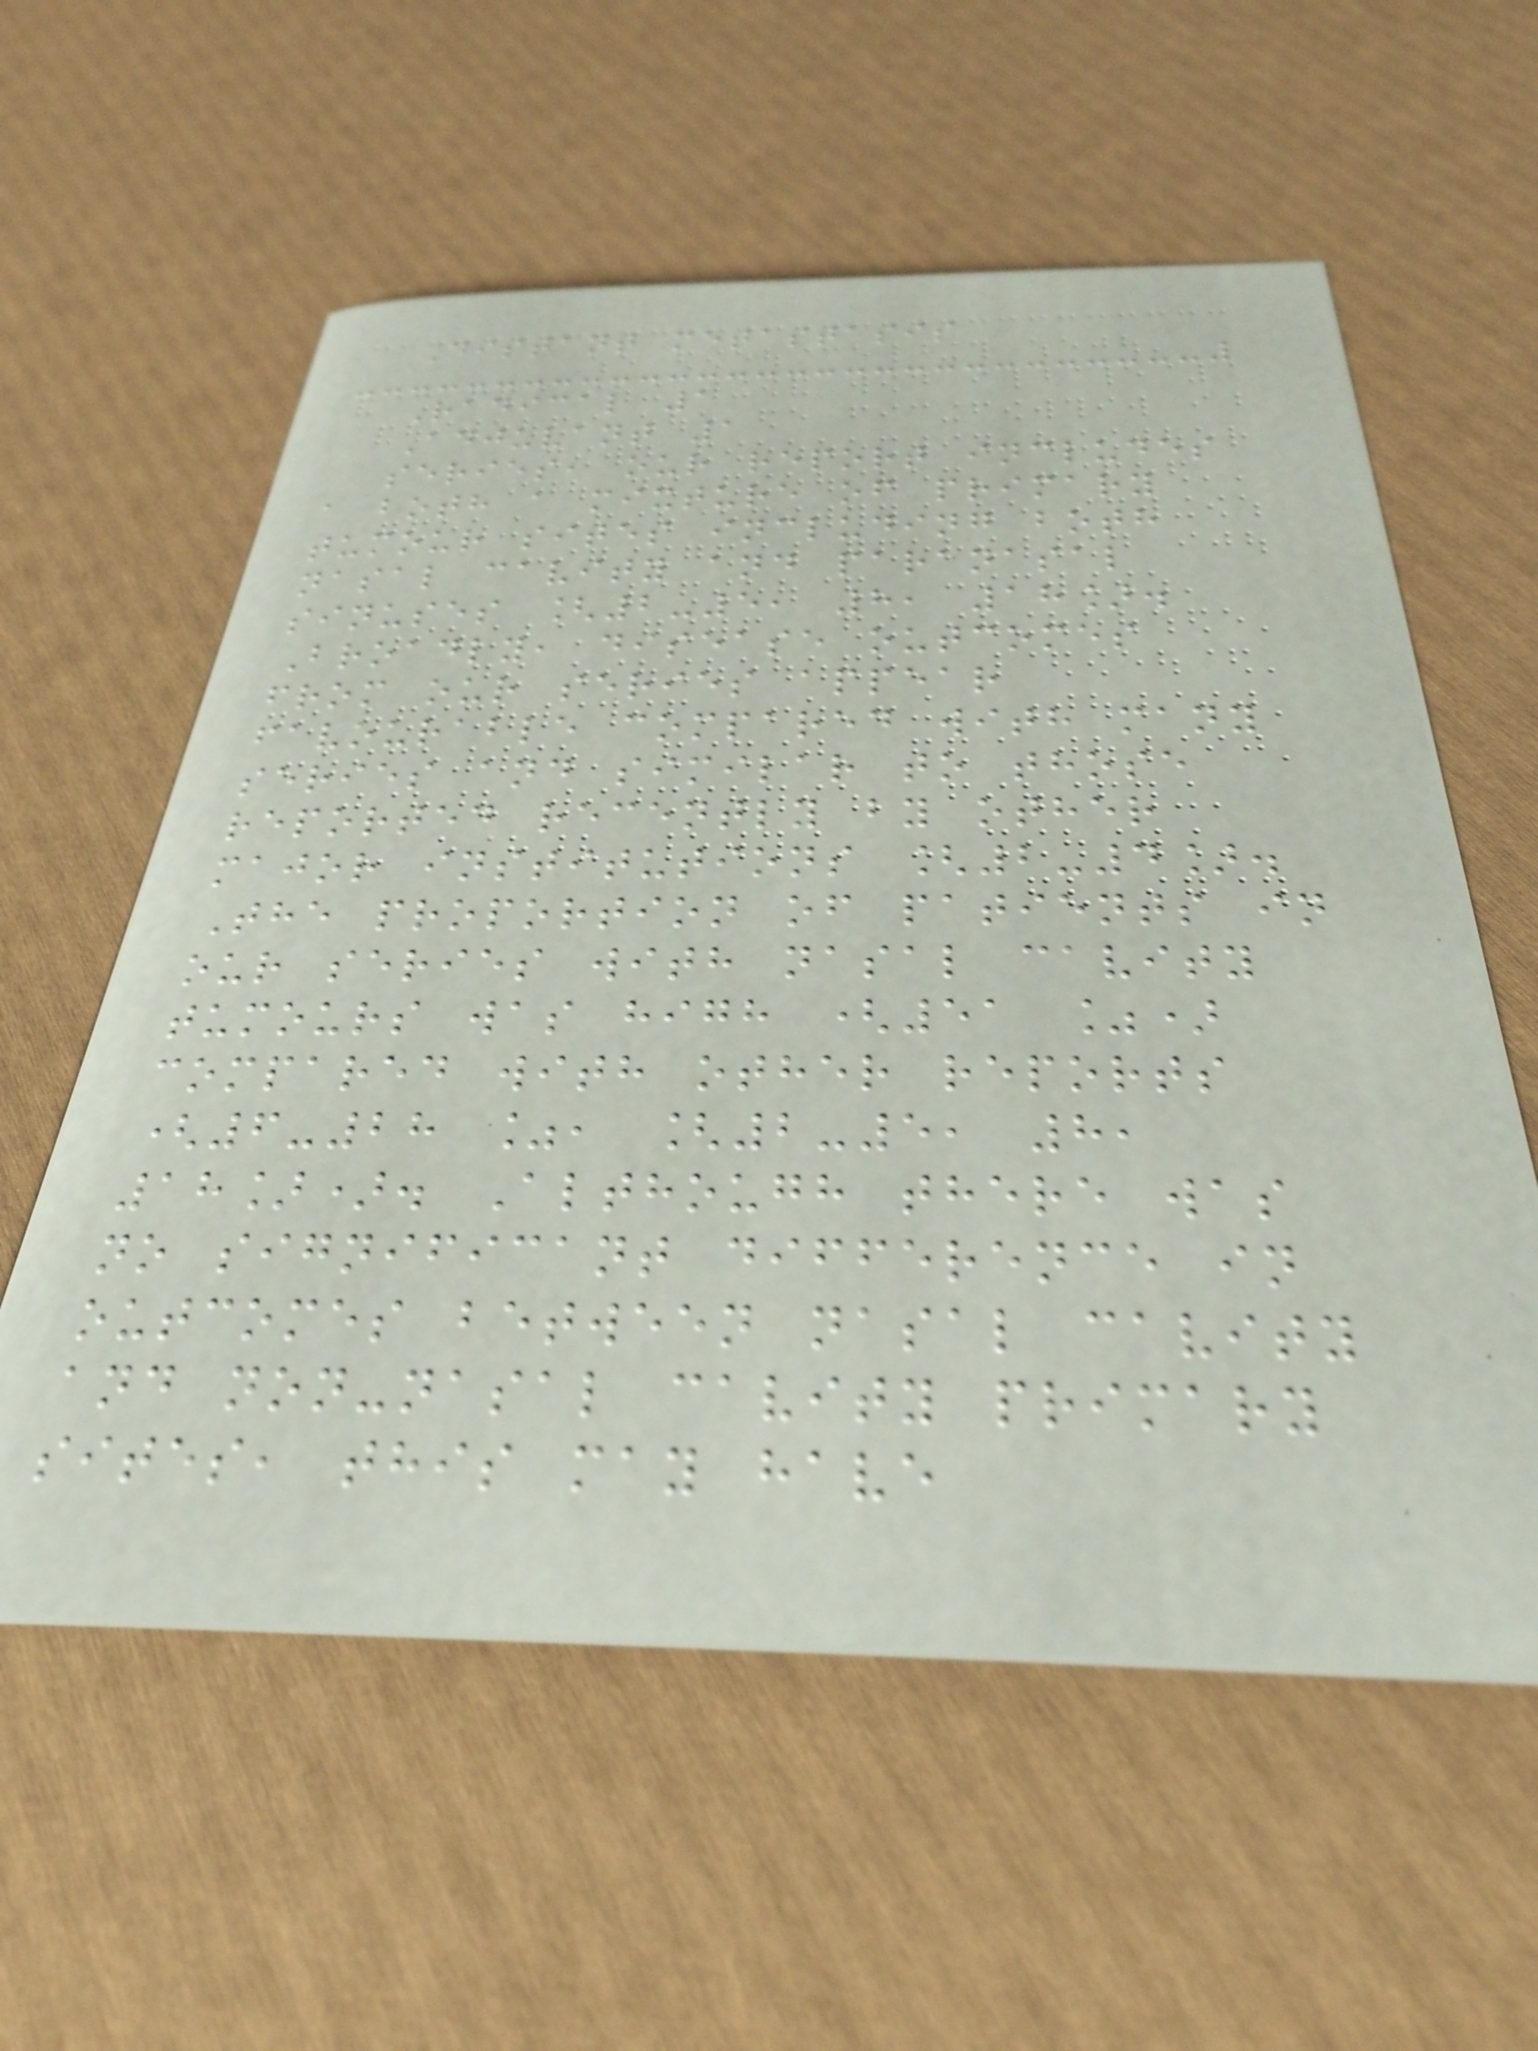Distant metastasis
Radical 1
Adjuvant 1
series, our report includes
a both a mixture of primary
tumour sites including both
nasal cavity and paranasal
sinuses [2-5, 8, 18].
Broadly, disease outcomes
from our series appear
favourable compared with many
series and similar to those
reported recently by other
major institutions [2-4].
The proportion of patients in
our series with nasal cavity
tumours was high (51 %)
compared with other reports
(6-28 %, [2-5, 8,
18]). Although there was
no significant difference in
outcomes between nasal cavity
and non-nasal cavity primary
sites, this may have
